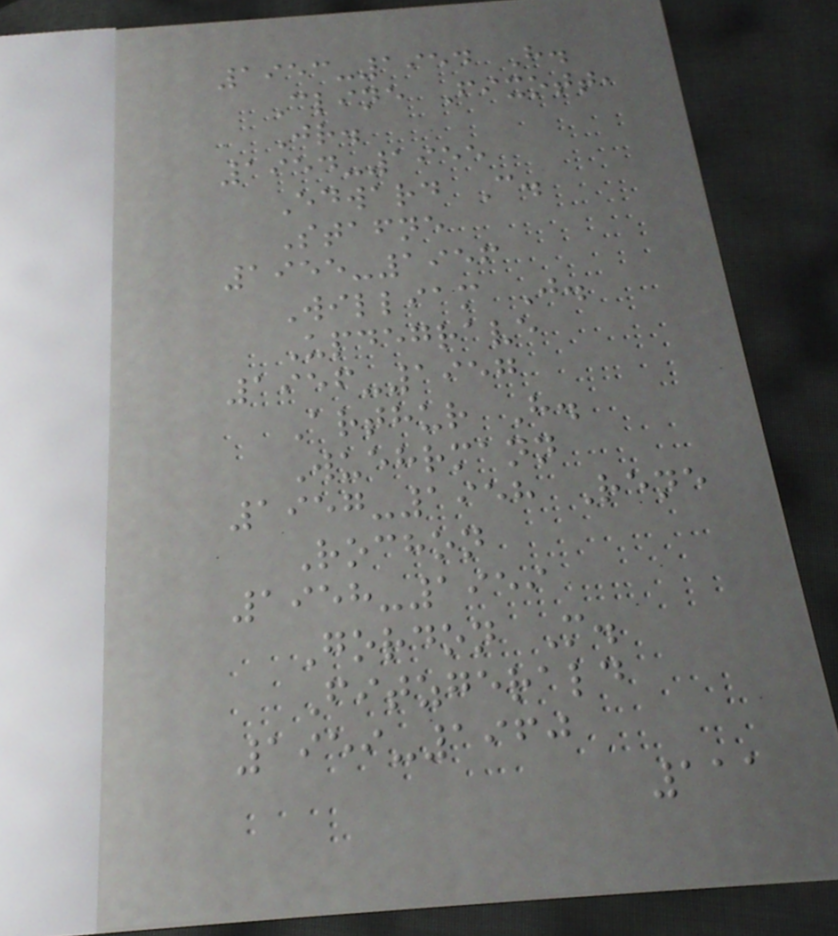1953-1954 H.
Cline Fixott,
Jr.
1954-1955
Edward C.
Stafne
1955-1956
William J.
Updegrave
1956-1957
Arthur H.
Wuehrmann
1957-1958 Rene
Rochon
1958-1959
Gordon M.
Fitzgerald
1959-1960
111
